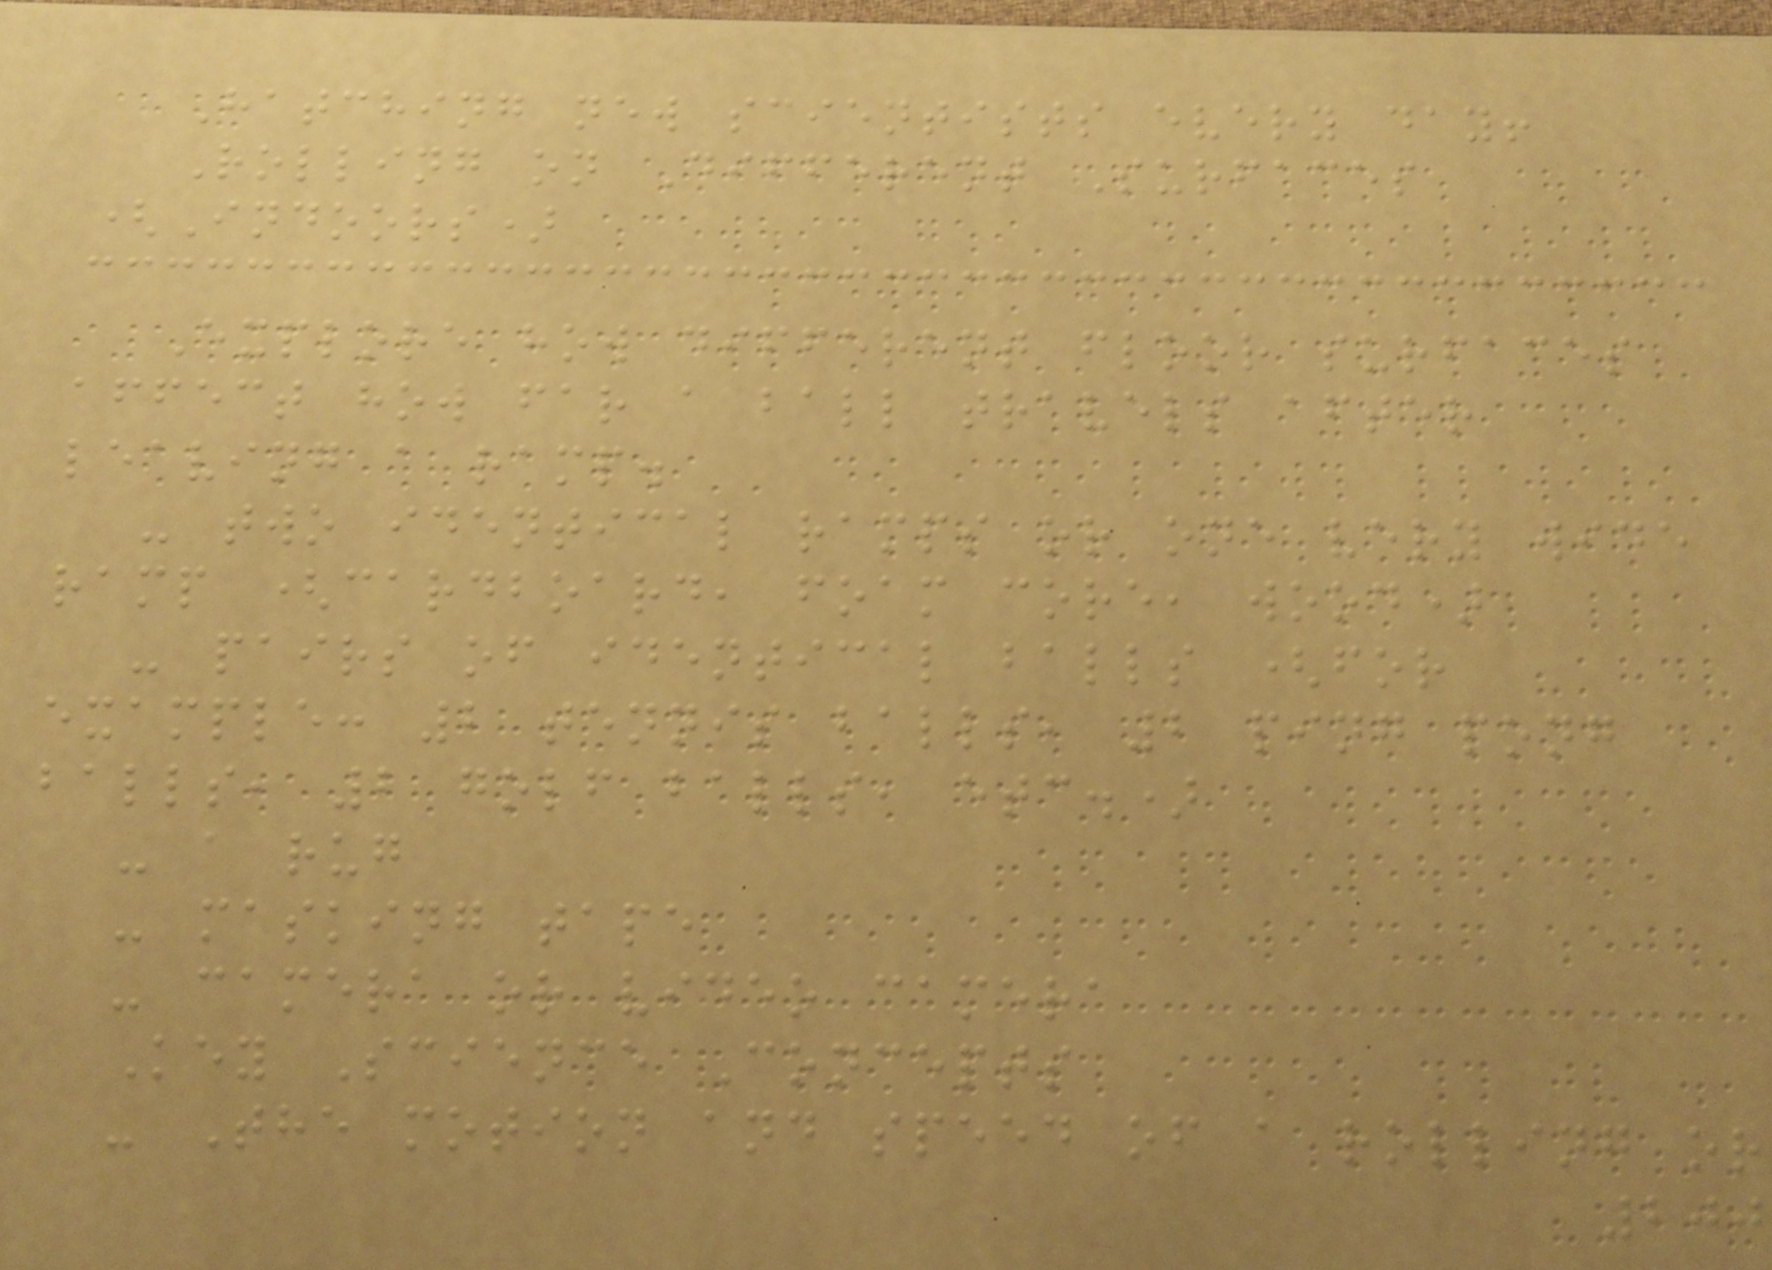Hatching new scientists every day!
Rolling on Different Surfaces
(Indoors)
Explore how different floor surfaces
affect how far a ball travels after
leaving a ramp.
- two identical ramps or one very wide
ramp (cardboard, foam core, wood)
- pairs of identical balls (for
example: 2 tennis balls, 2 ping pong
balls, 2 golf balls, etc.)
- a rug
- masking tape
- camera or video camera
Key Science Concepts
- The motion and speed of a rolling or
200
